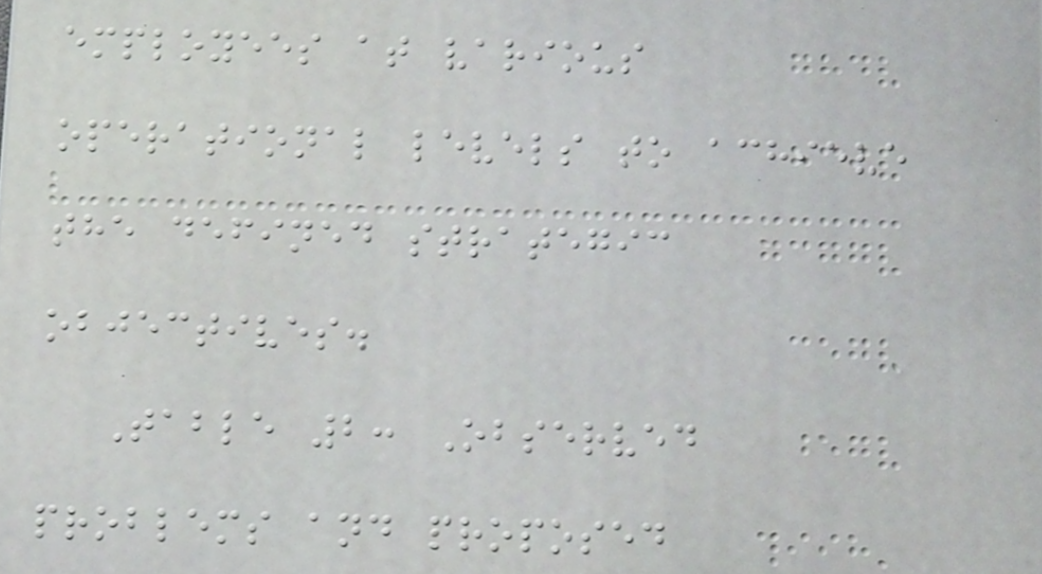employees at various
operational levels to achieve
the defined strategic
objectives.
Table 2: Observed
problems and proposed
